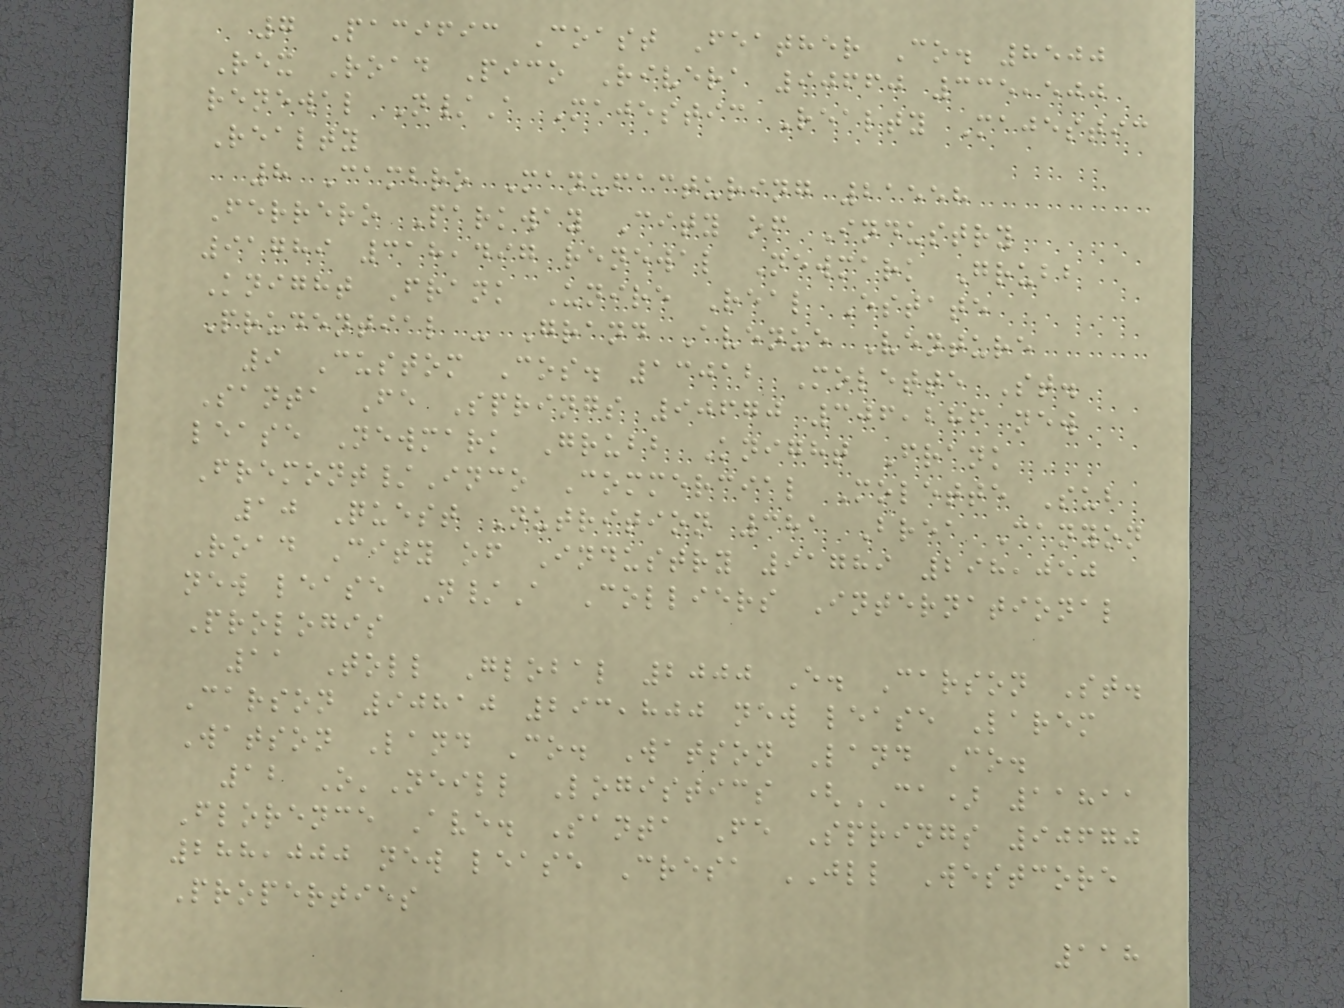7 Pacific Coast Feather Co. 8500
Rex Road Pico Rivera 90660 335,500
renewal N/A Majestic Realty Majestic
Realty
8 Cambro Manufacturing 21558
Ferrero Parkway City of Industry
91789 318,497 renewal Newmark Grubb
Knight Frank Unire Real Estate
Prudential - Grand Avenue Venture
9 Custom Cos. 13012 Molette St.
Santa Fe Springs 90670 306,286 new
lease Newmark Grubb Knight Frank
Fremont/Inco Commercial Molette Sub
10 Quest Nutrition 381 Brea Canyon
Road City of Industry 91789 298,050
new lease N/A Colliers International
Prologis
11 Toll Global 2000 E. Carson St.
Carson 90810 293,800 new lease Larem
Watson Land Co. Watson Land Co.
12 O'Neill Logistics (CA) 11811
Florence Ave. Santa Fe Springs 90670
288,000 new lease Cresa JLL Westcore
Properties
118
